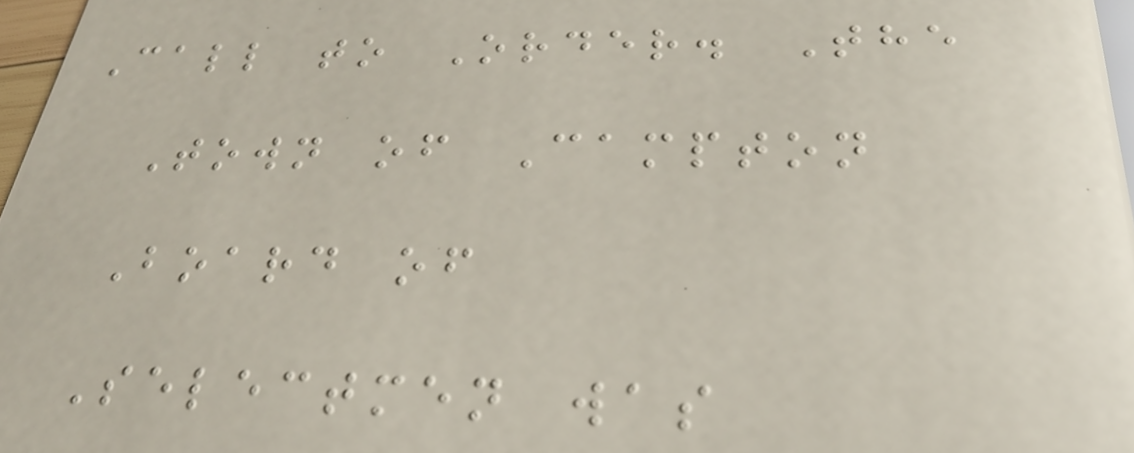Call to Order. The
Town of Campton
Board of
Selectmen was
